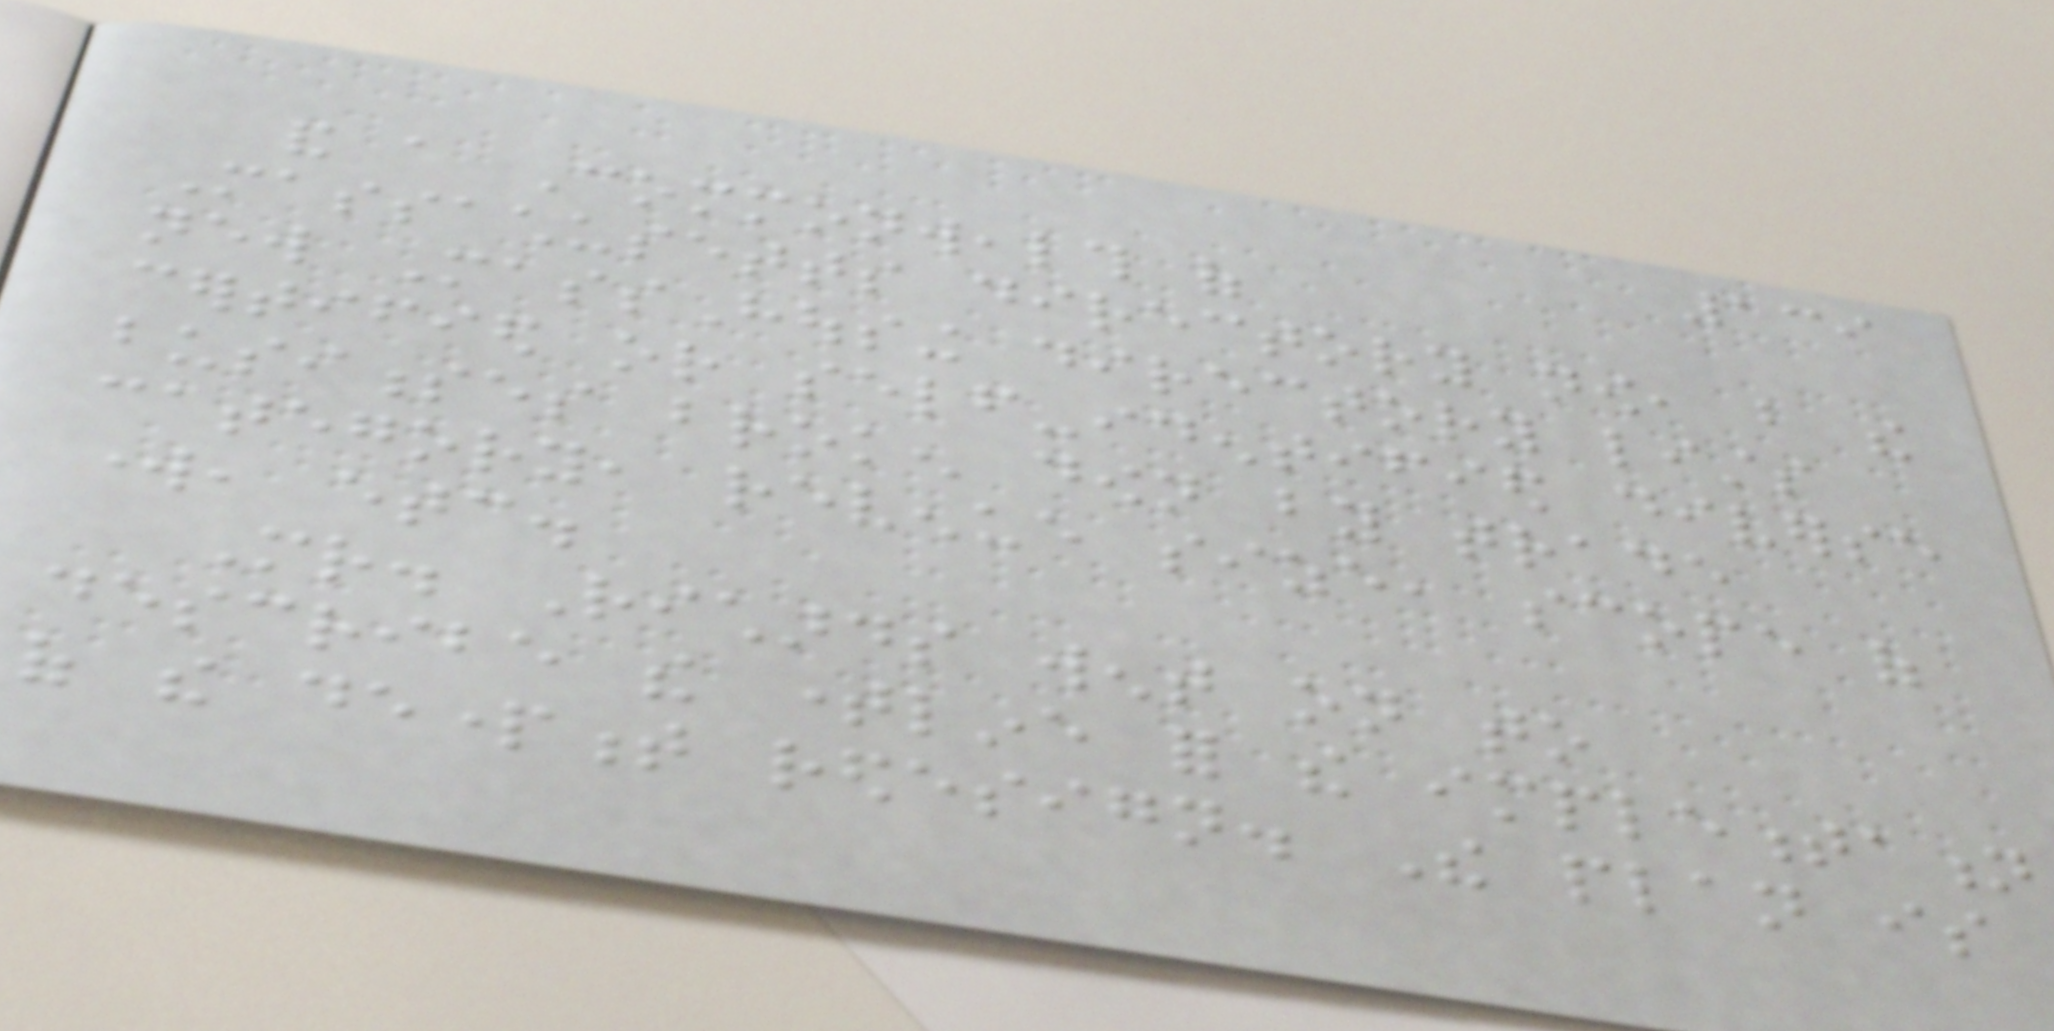139
and a Commonwealth of
Massachusetts directory now, but the
new MassHousing directory lists
certified or self-identified diverse
businesses broken down by trade
category, revenue size, scope of
work, etc.
Mr. Richards went on to
describe the timeline for the implementation
of the department redesign. The plan is
